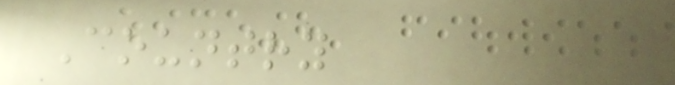Country
